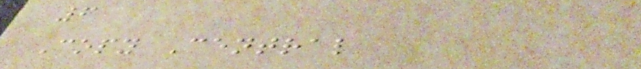6
Copy Central
